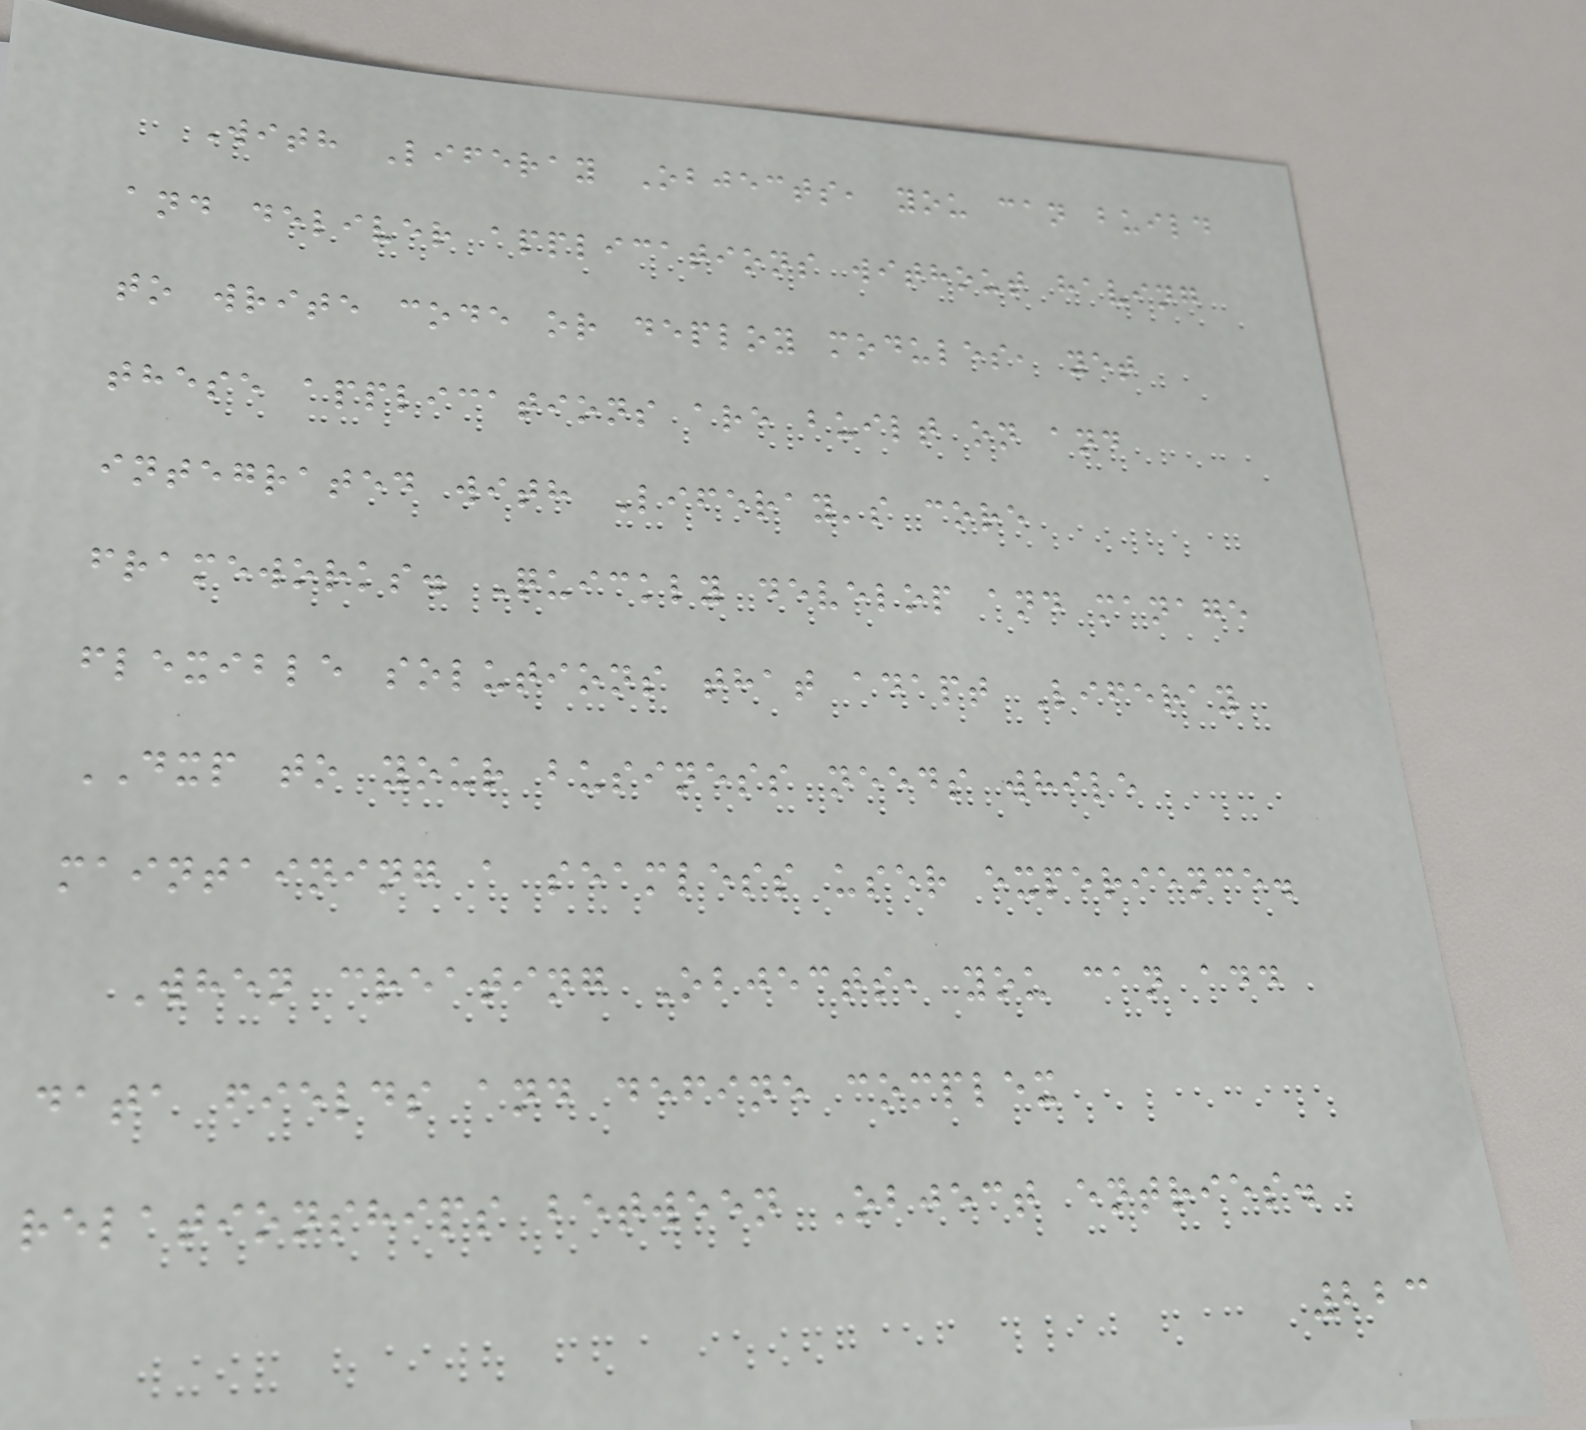With Liferay Objects, you can build
and deliver applications without having
to write code or deploy modules, yet
these applications are built on and
integrated with Liferay's core
frameworks. Quickly develop and manage
flexible solutions that adapt Liferay
DXP to your business needs while
maintaining a seamless user experience.
When creating Objects, you can add
data fields and define complex
relationships between Object entries.
223
